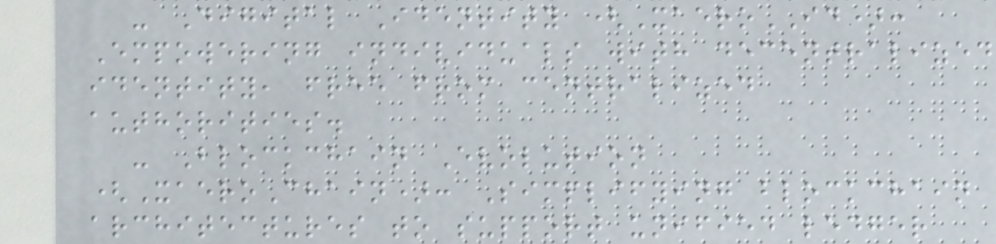- Digital Identity (XaeroID):
Empowering individuals with decentralized
identity, free from centralized
authorities.
- Blockchain Evolution
(XaeroChain): Simplifying blockchain
architectures to support unified ledger
